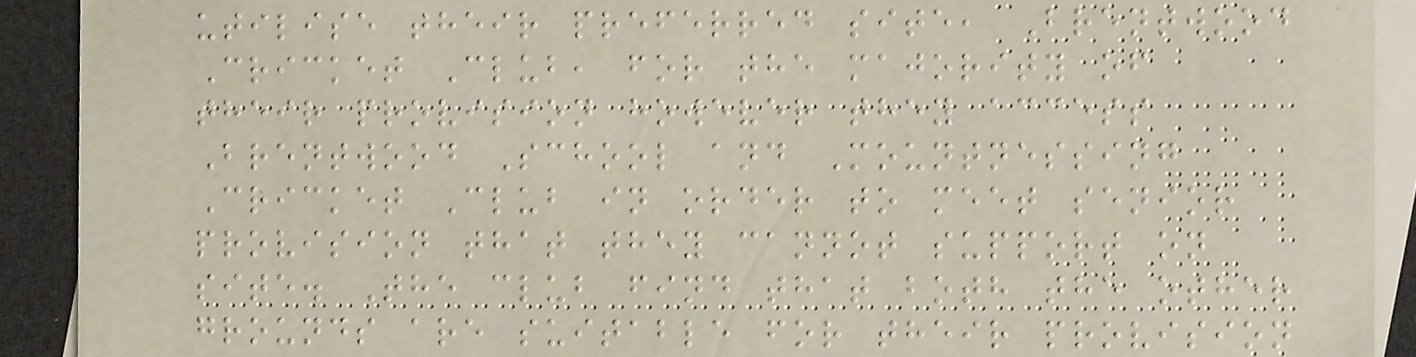utilise their preferred site, Brentwood
Cricket Club, for the majority of
their provision however they access
Brentwood School and Mountnessing
Cricket Club in order to meet senior
provision that they cannot support on
site. The club find that both the other
grounds are suitable for their provision
